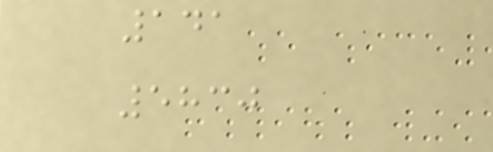141
5830
